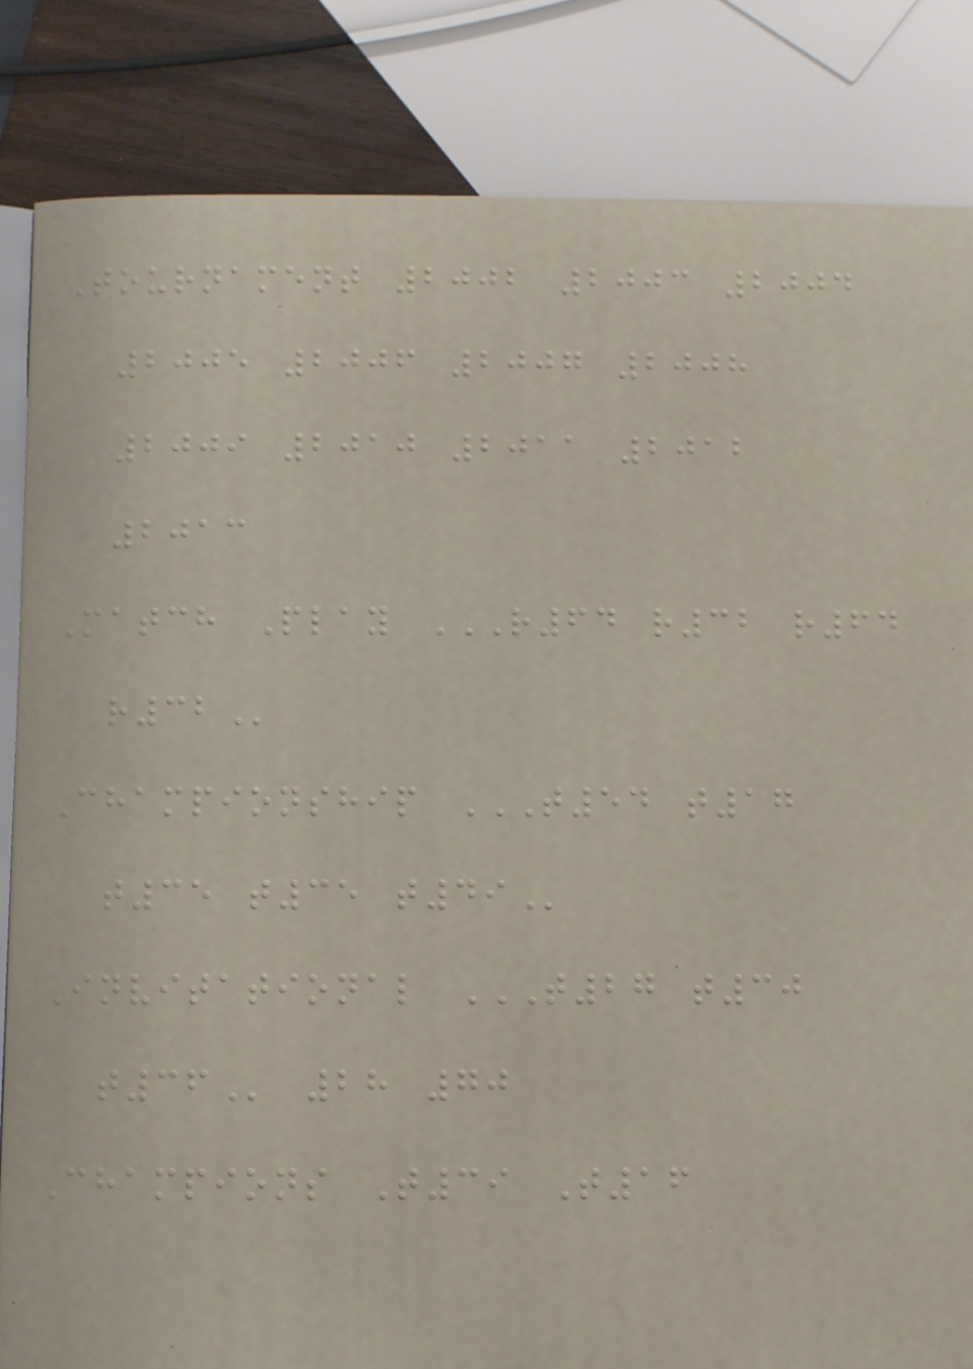Tournament 2002 2003 2004
2005 2006 2007 2008
2009 2010 2011 2012
2013
Match Play R64 R32 R64
R32
Championship T54 T17
T35 T35 T49
Invitational T27 T30
T36 28 70
Champions T39 T16
